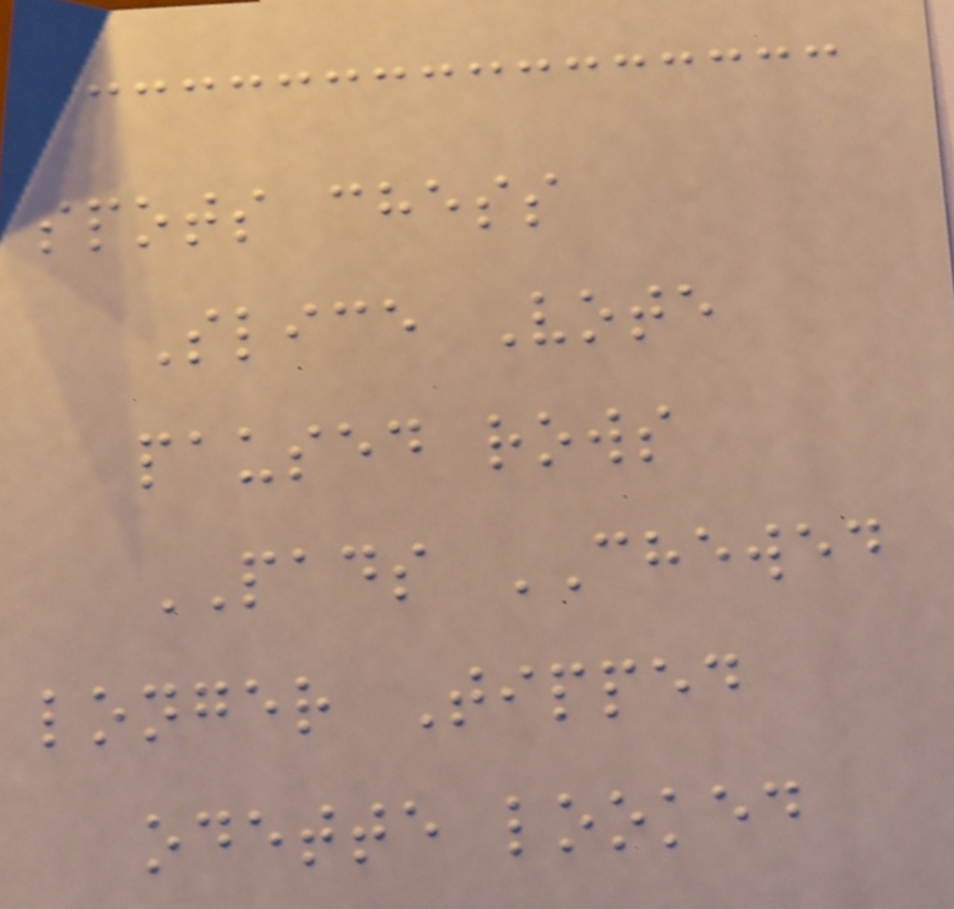spots chess
Slice Vote
paused rows
PADS CHEWED
longer Tipped
odette looked
